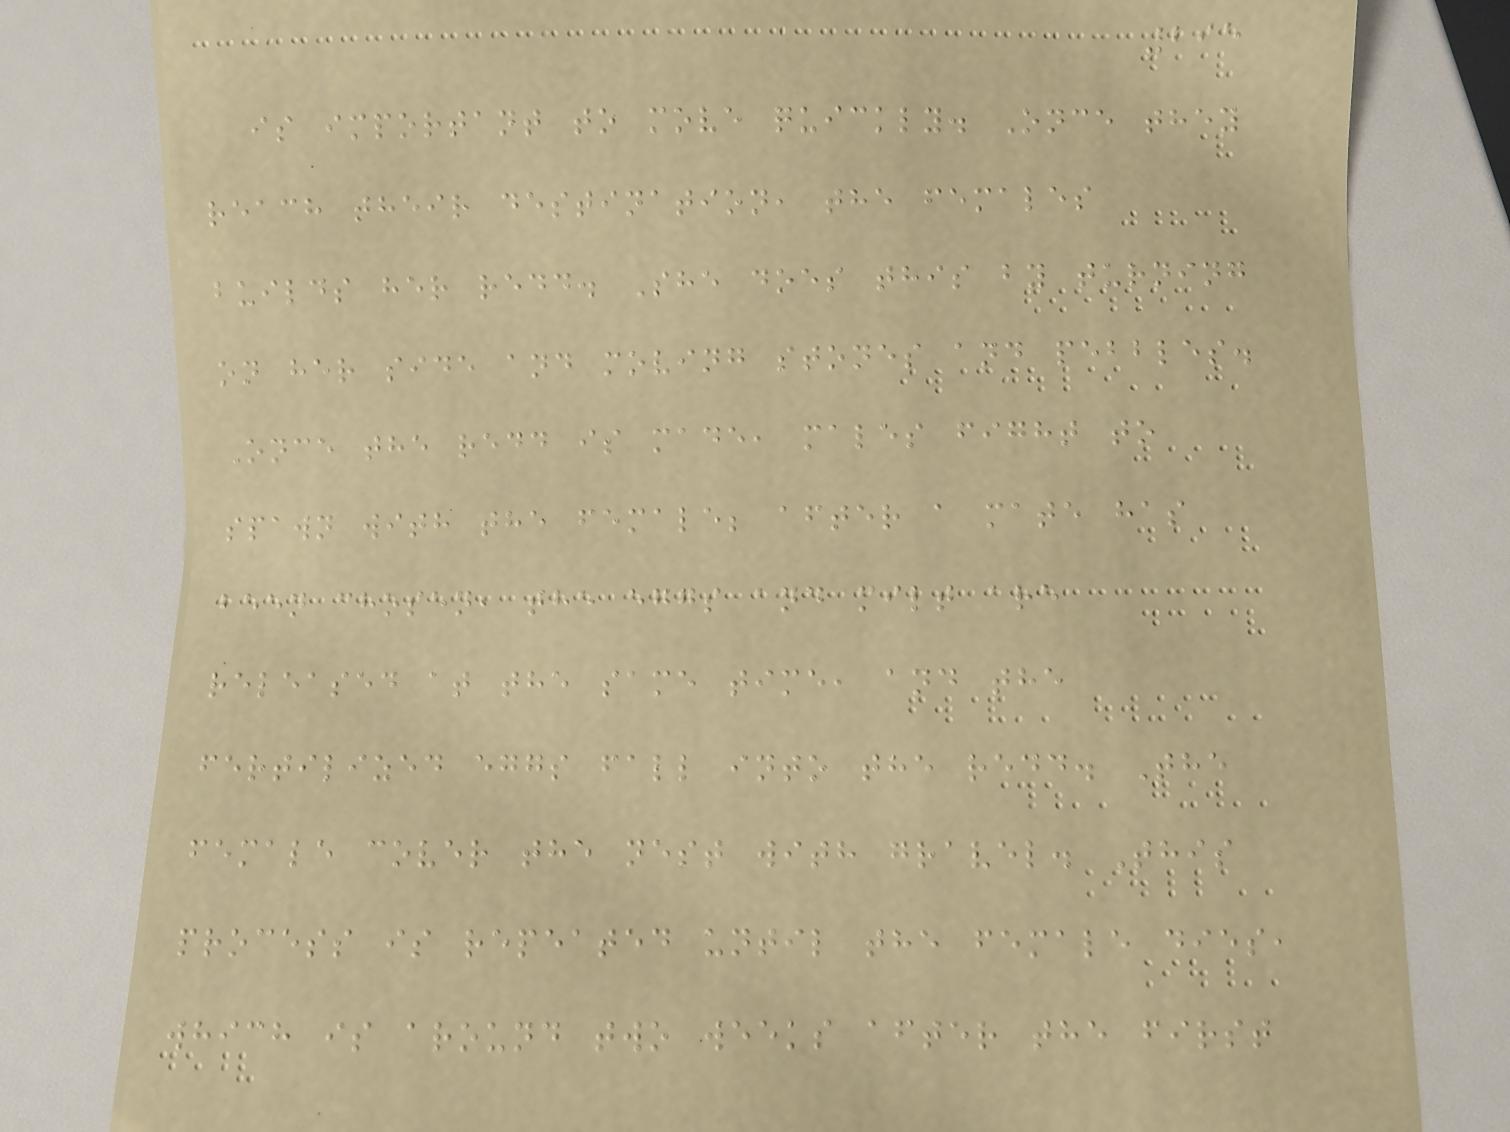295
is important to move quickly. Once they
reach their destination, the females
builds her redd. She does this by turning
on her side and moving stones and pebbles.
Once the redd is made, males fight to
spawn with the female; after a mate has
been chosen, the eggs and milt are
released at the same time, and the
fertilized eggs fall into the redd. The
female cover the nest with gravel. This
process is repeated until the female dies,
which is around two weeks after the first
